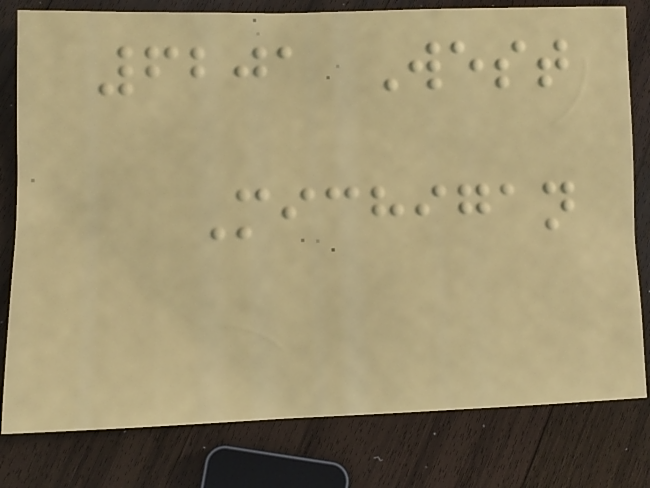6201 West
Michigan
